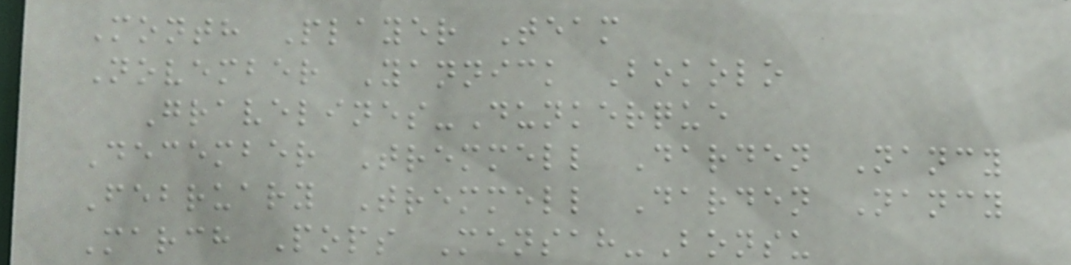Month Player Team
November Yannick Bokolo
Gravelines-Dunkerque
December Tremmell Darden Nancy
February Tremmell Darden Nancy
March Pops Mensah-Bonsu
